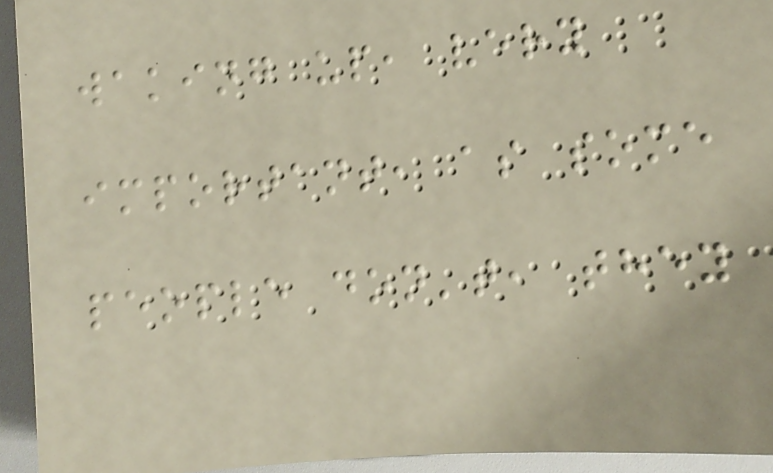waking up, very
important, as some
people don't, they
